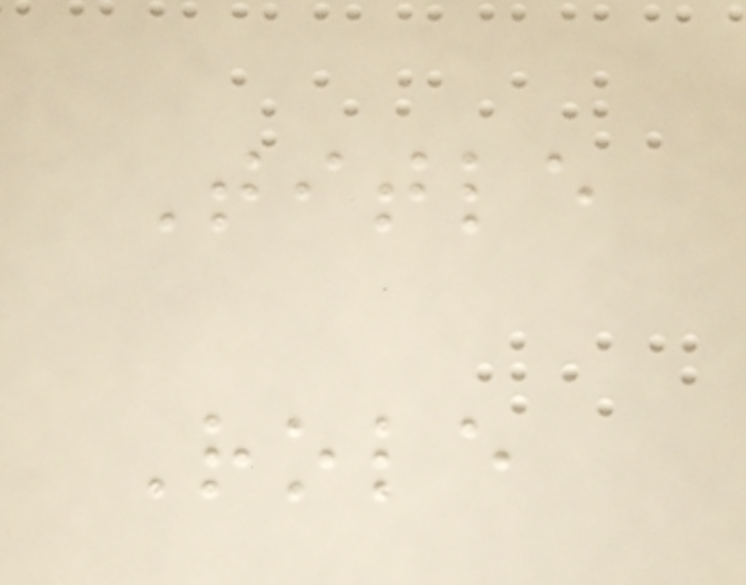Title
Role
